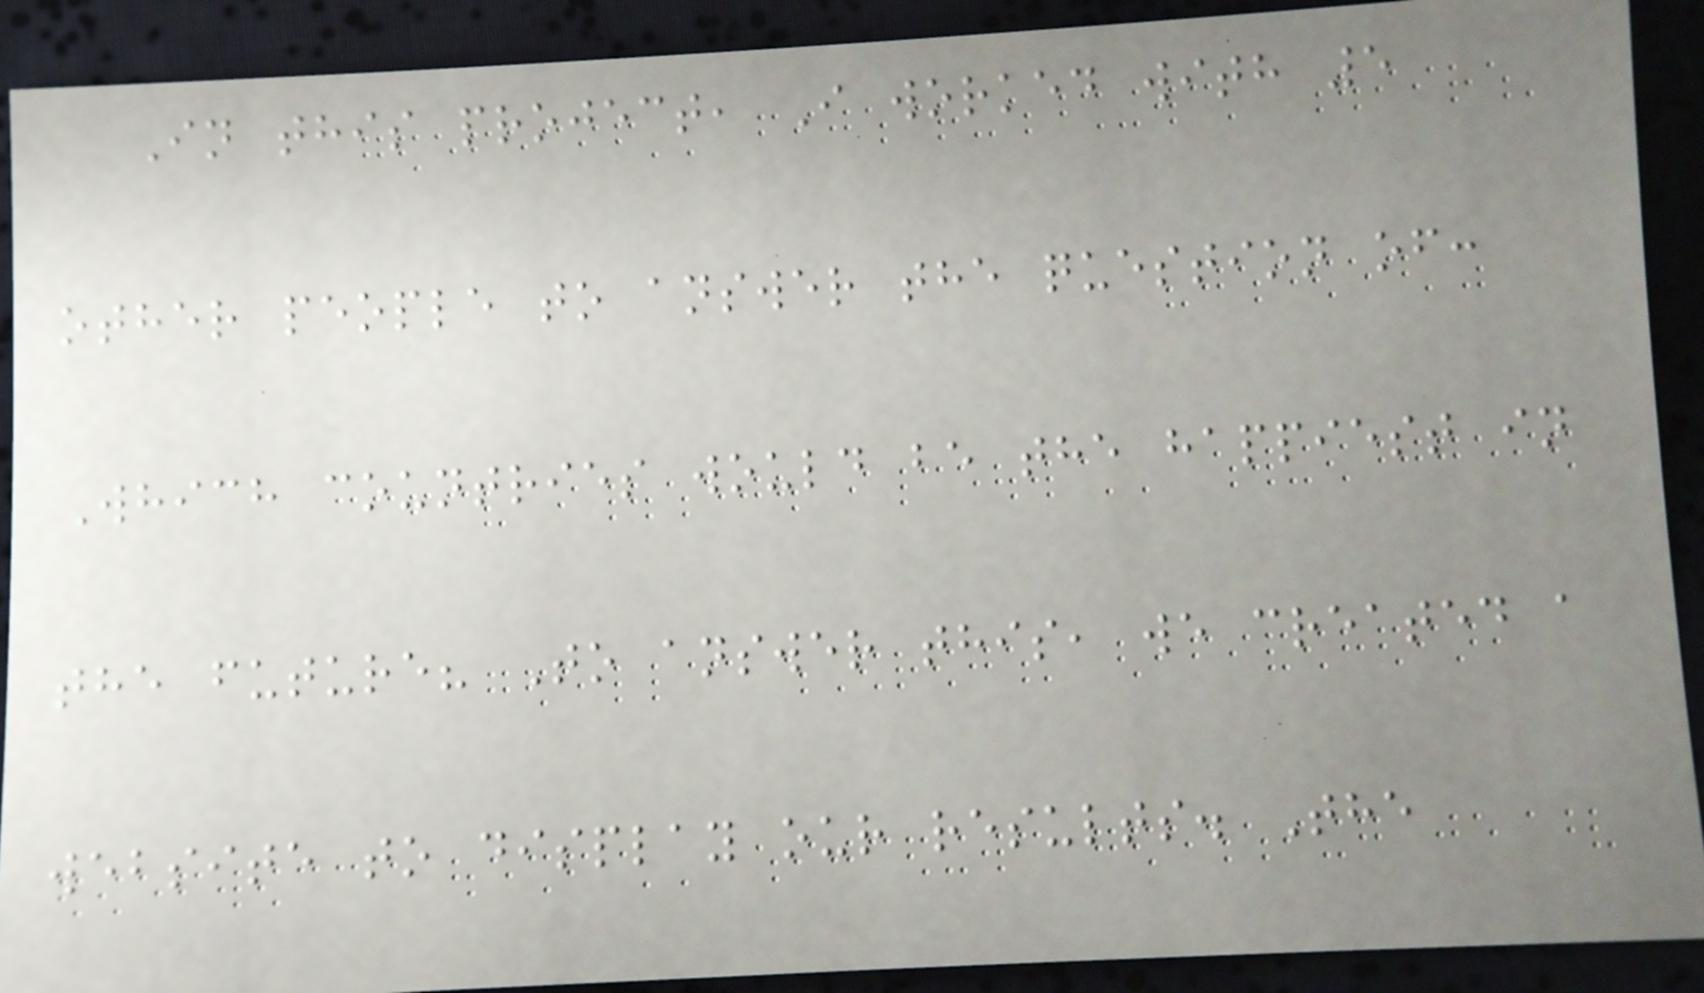In this project, I worked with 5
other people to answer the question of:
Which countries would be the happiest in
the future? To answer this, we created a
website to display our results. The
